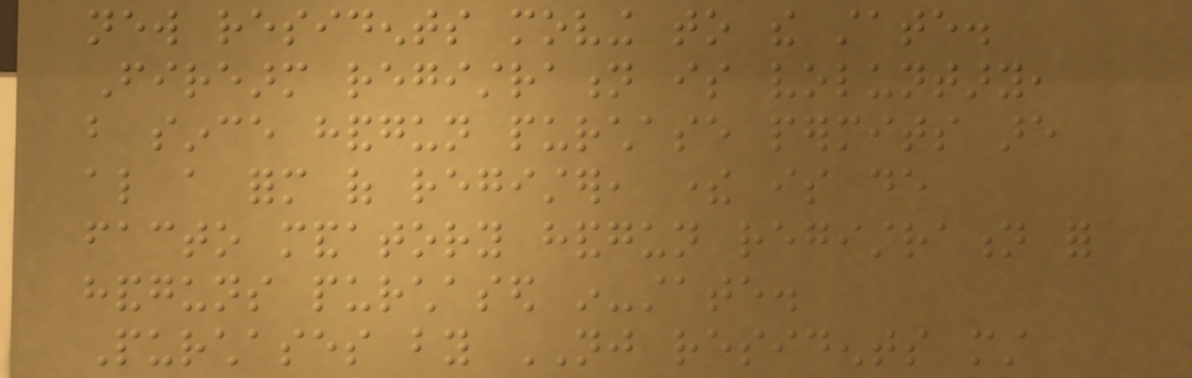new residents moving to the state.
Firearm registration is voluntary,
but since handgun purchase permits are
also a form of register, there is de
facto mandatory handgun registration for
handguns purchased in-state.
Purchases by NJ residents must
